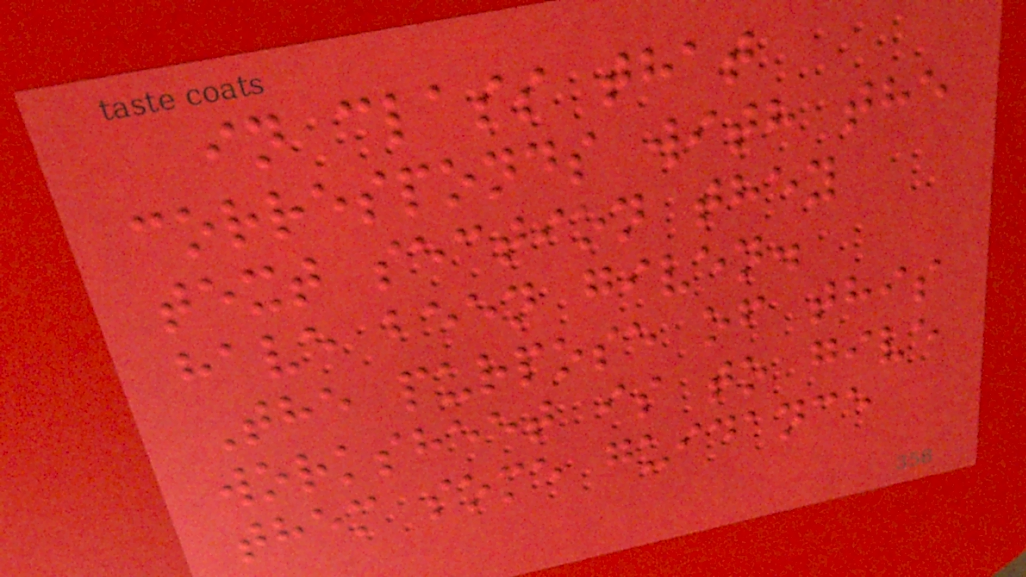in class that
corresponds with the
text section they
have been given.
The purpose of this
worksheet is to give
them some guidance
